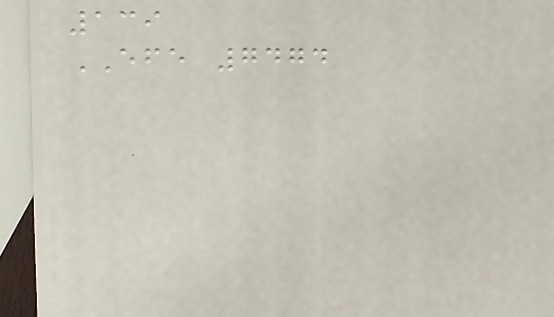139
EFE 7474
